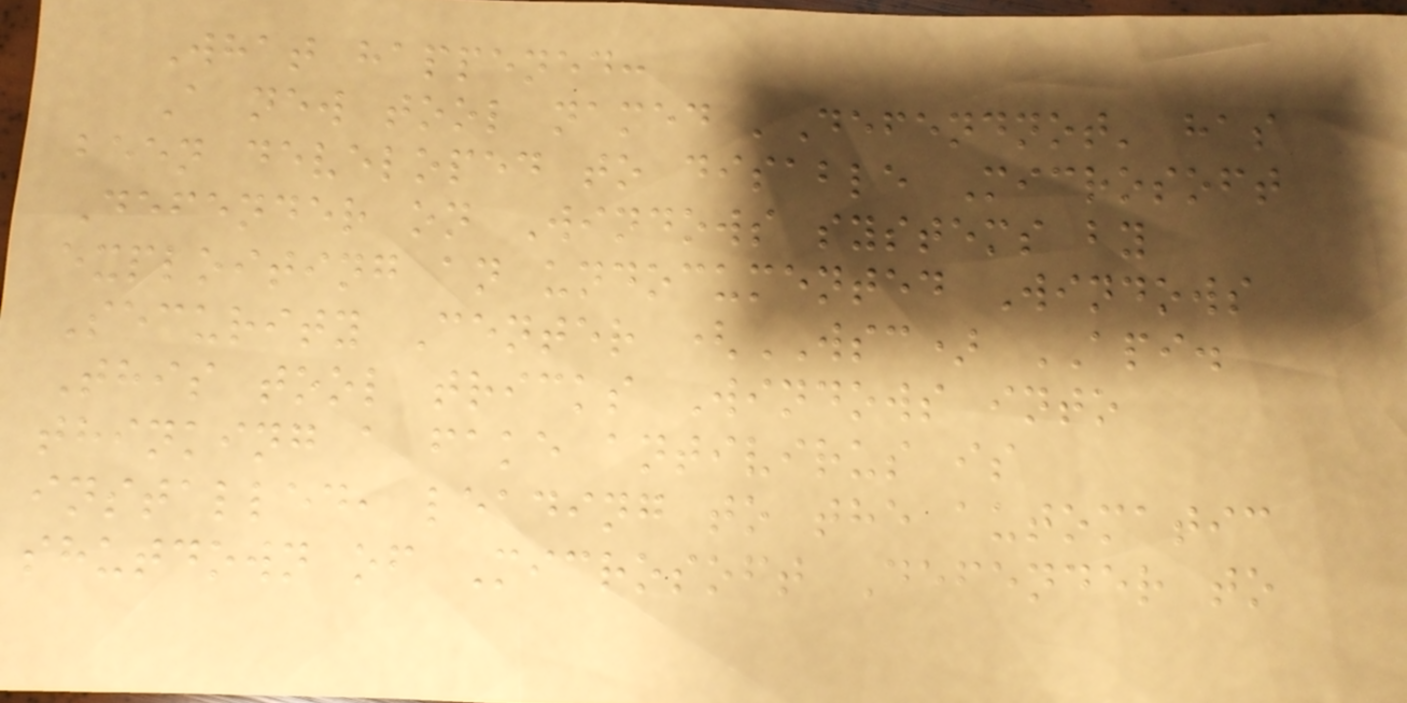What happened:
A new tool named 'Defendnot' has
been developed to disable Microsoft
Defender on Windows systems by
exploiting an undocumented Windows
Security Center (WSC) API.
This tool tricks Windows into
thinking a fake antivirus is
installed, leading to the automatic
shutdown of Microsoft Defender to
